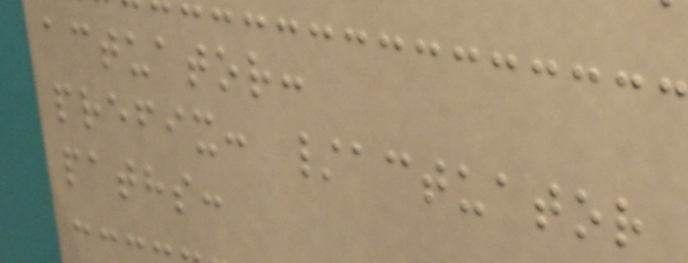actuator:
prefix: /actuator
paths:
